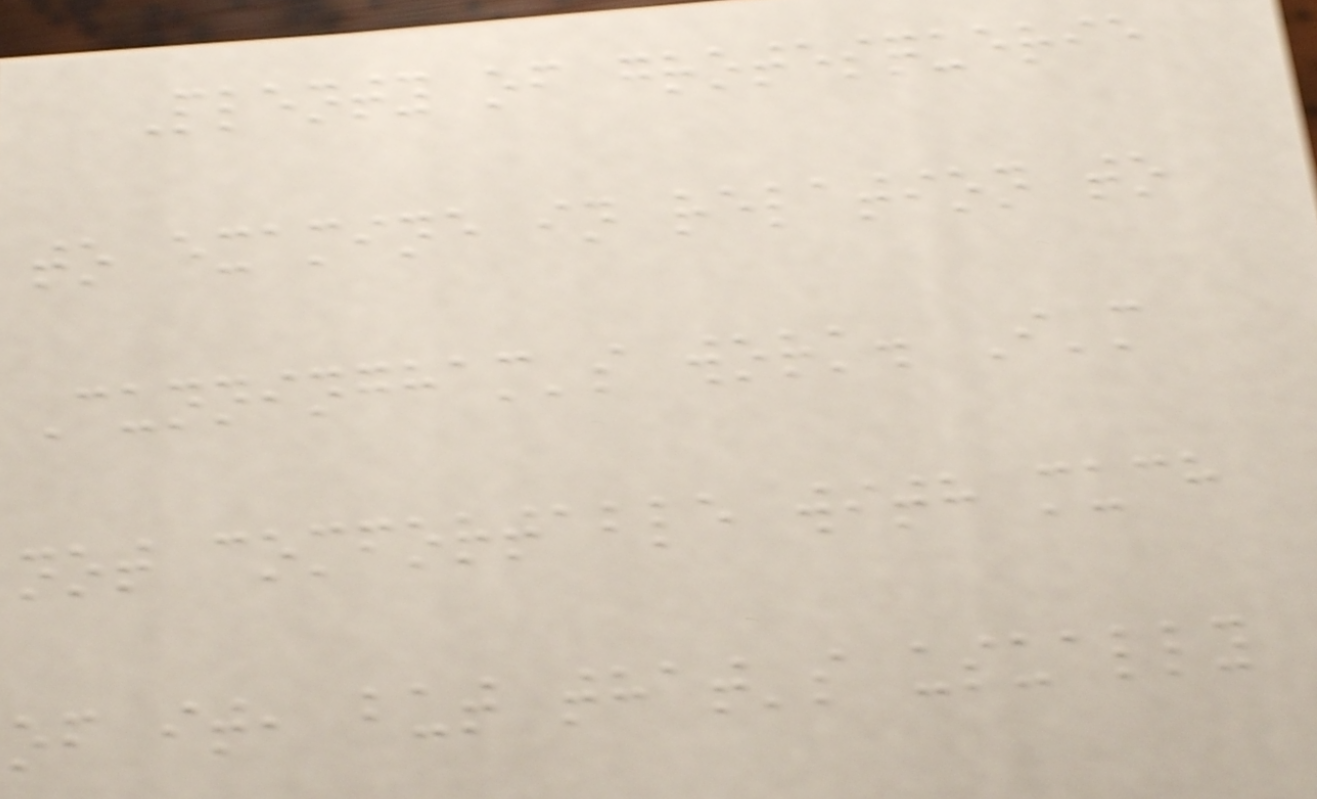Plenty of grotesquerie
to examine in relation to
Cunningham's work. I'm
not comfortable with much
of it, but that's usually
